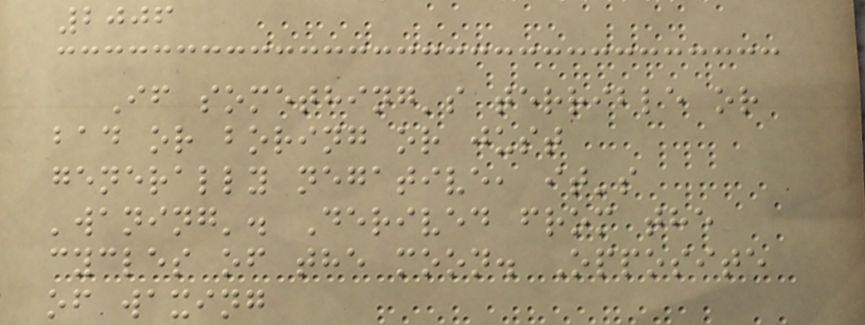2006
If something's terrible or
bad or boring or just
generally negative, it's
'waning'. Derived from the
cycles of the moon. Opposite
of waxing
